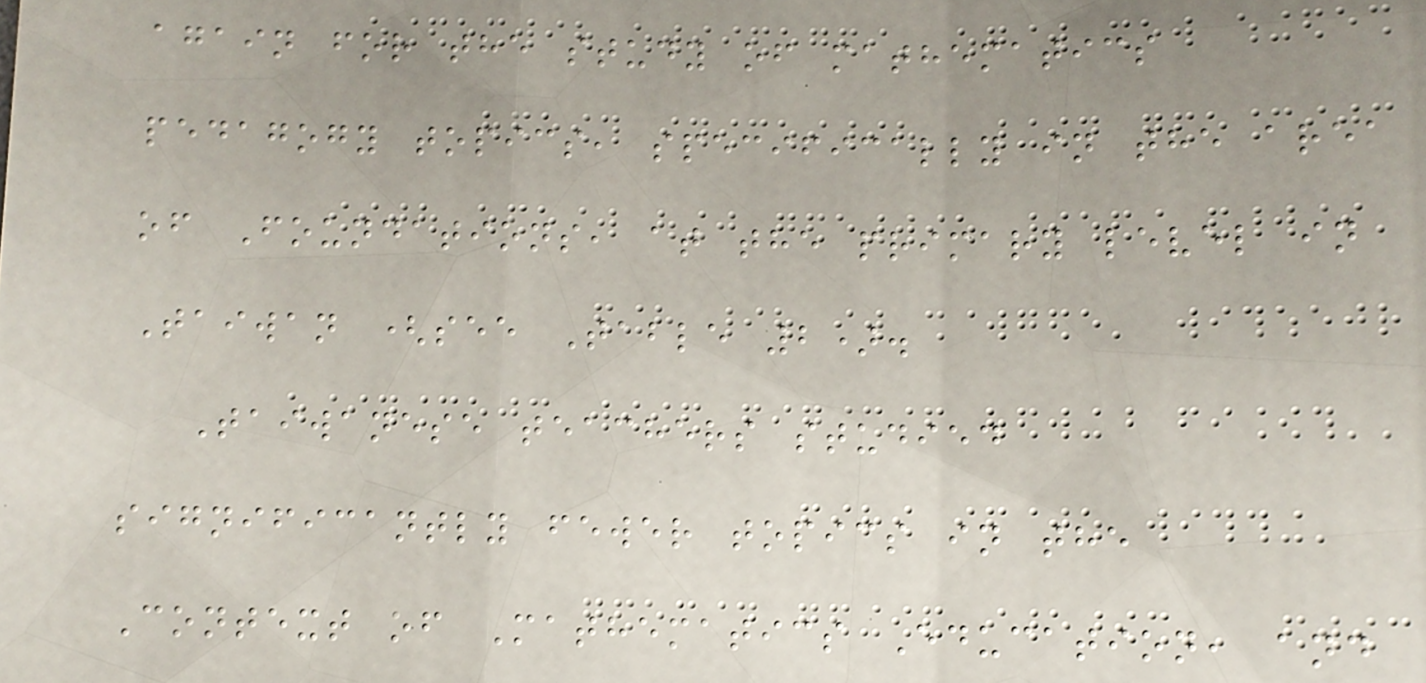again for the study of mathematics
pedagogy topics, specifically in the area
of Foundations, at the primary level in
Taiwan (see Table 2).
Taiwanese teachers studied
significantly fewer topics in the
Context of Mathematics Education, and
